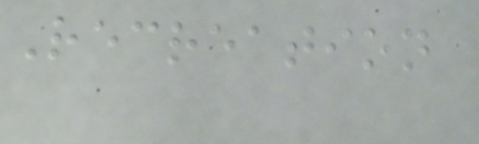Recreation
